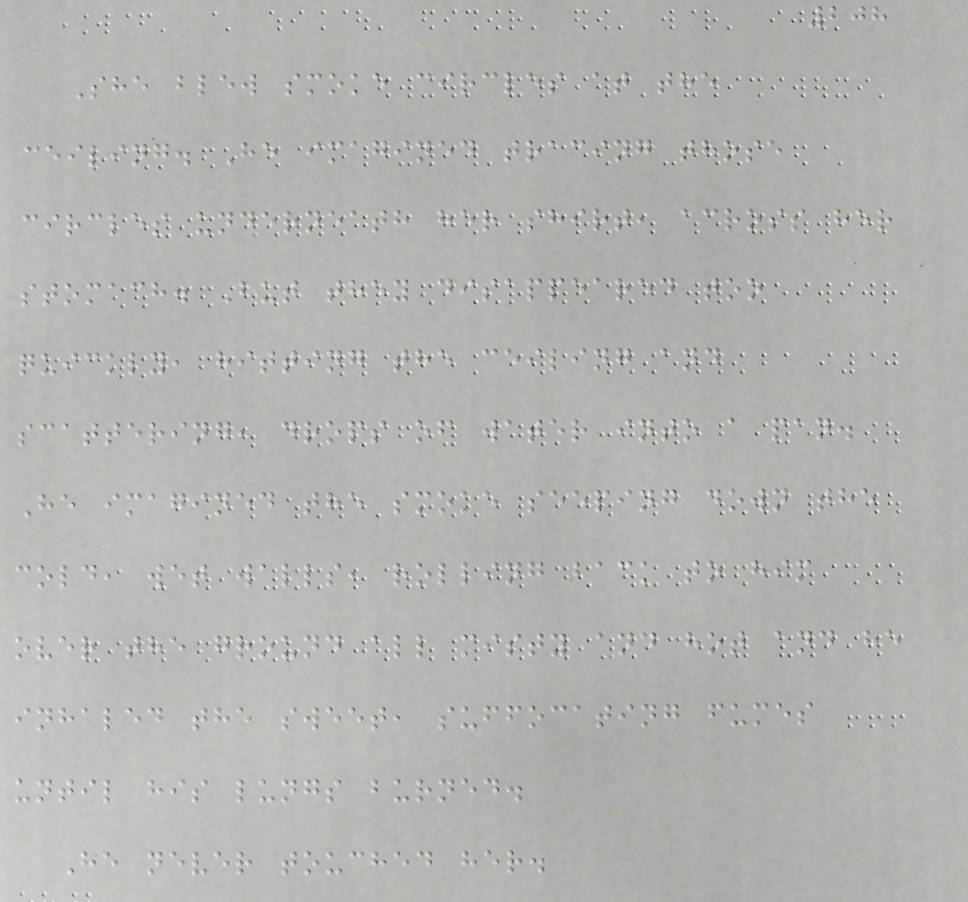208
She blew smoke circles at the
ceiling. He imagined tracing those
circles underneath her shirt, across her
stomach. But they disappeared too
quickly, hitting the ceiling and
scattering, drops of water into a pan.
He imagined the smoke seeping down the
cold, wet walls, rolling back to him
over the ground all misty and hot and he
inhaled the sweet, suffocating fumes
until his lungs burned.
He never touched her.
